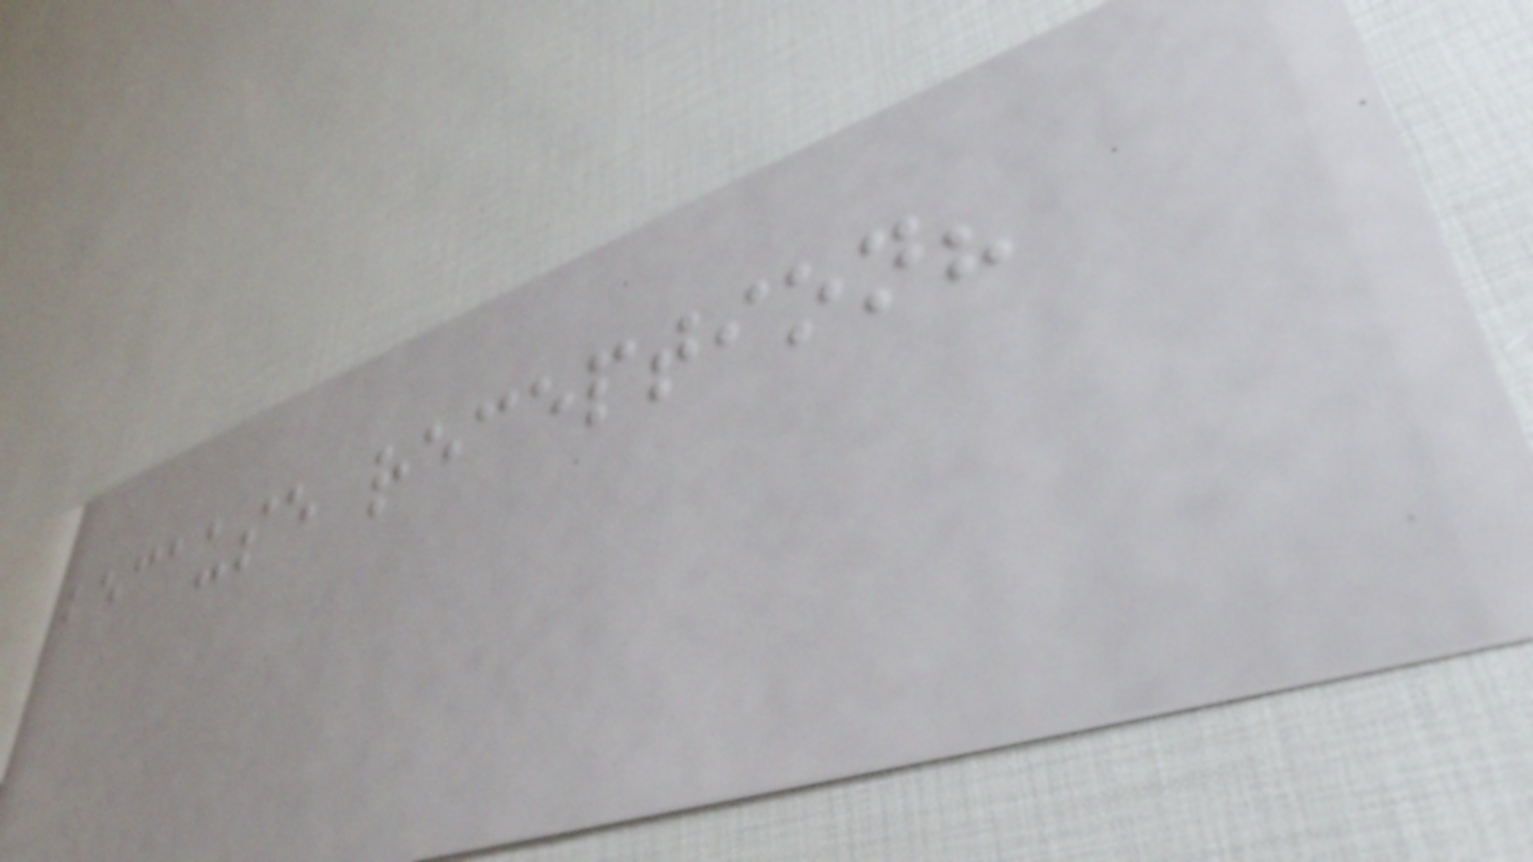because reception?
